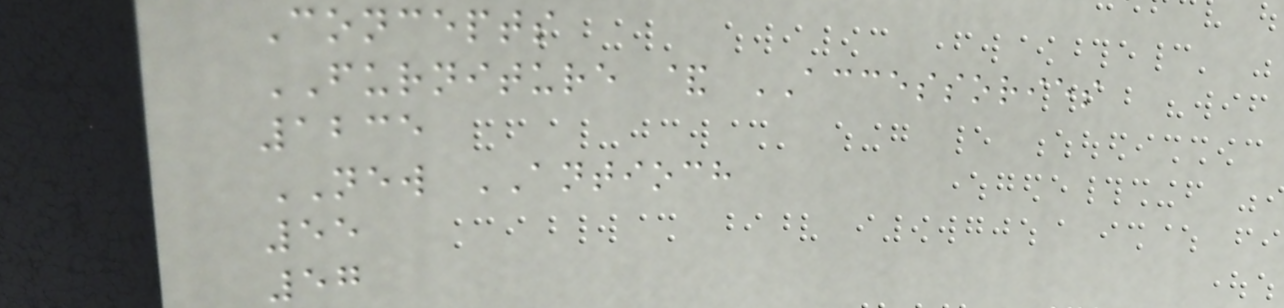Concepts
FURNITURE & ACCESSORIES
1235
NEW ANTIOCH
55
57
